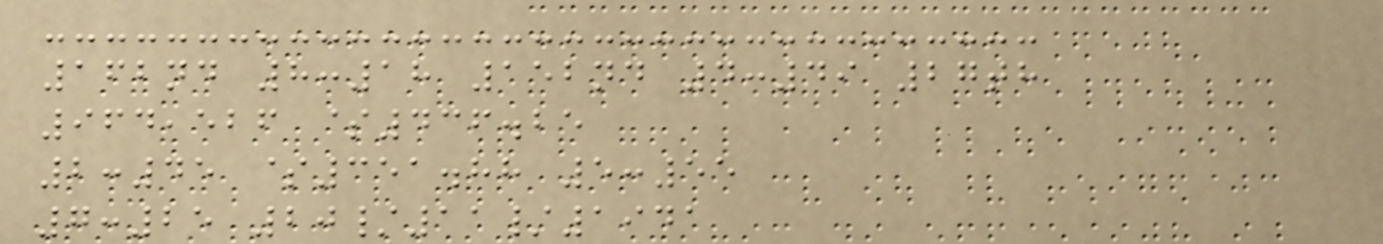162nd 8:18 152nd 4:49 27th
964,526 $436.25
2:45 $351.88 5:55
7:25 20/11/1941
